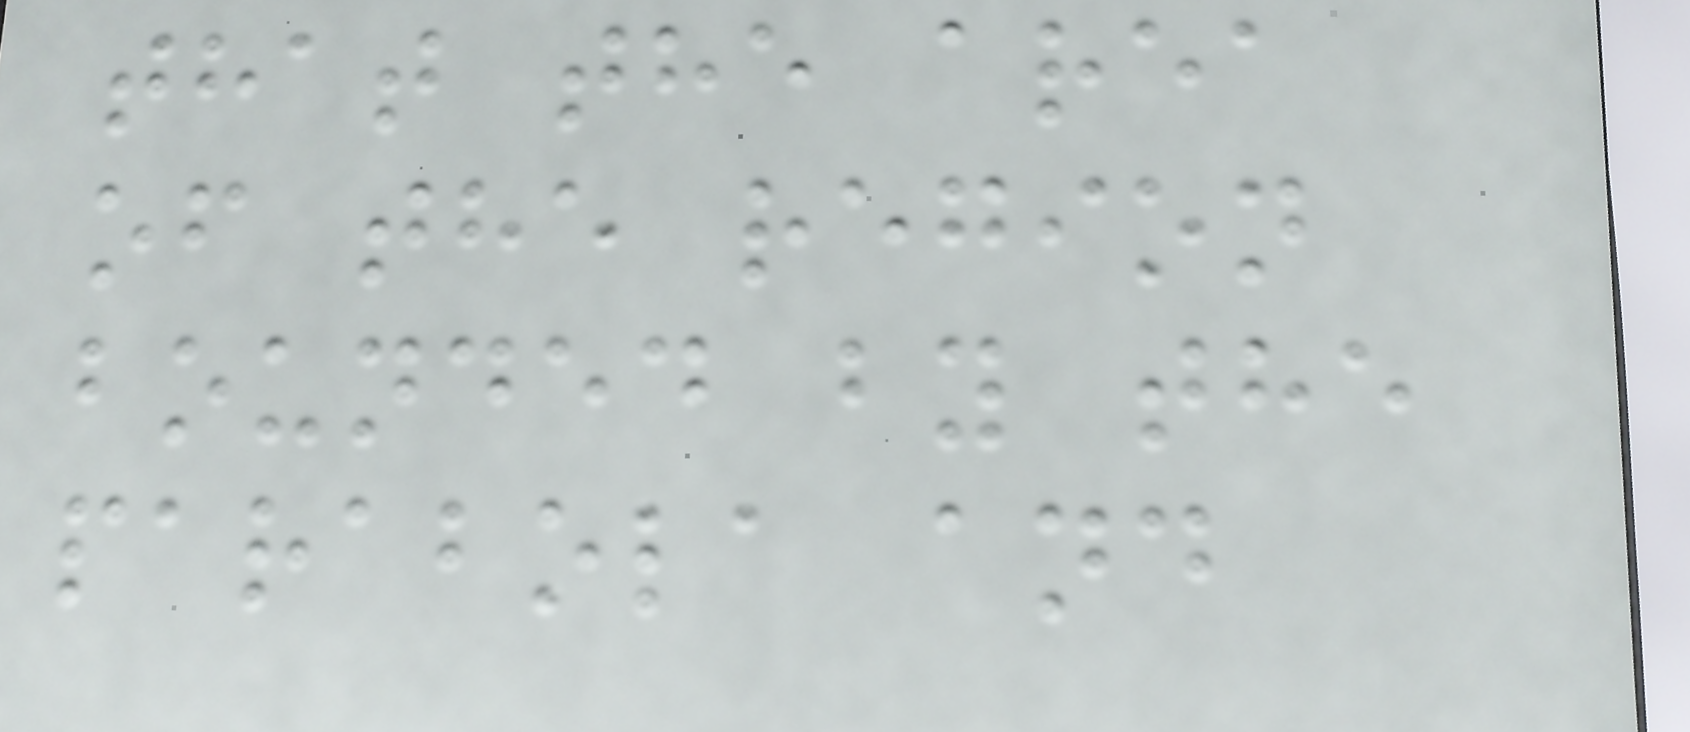that the area
of the region
bounded by the
parabola and
